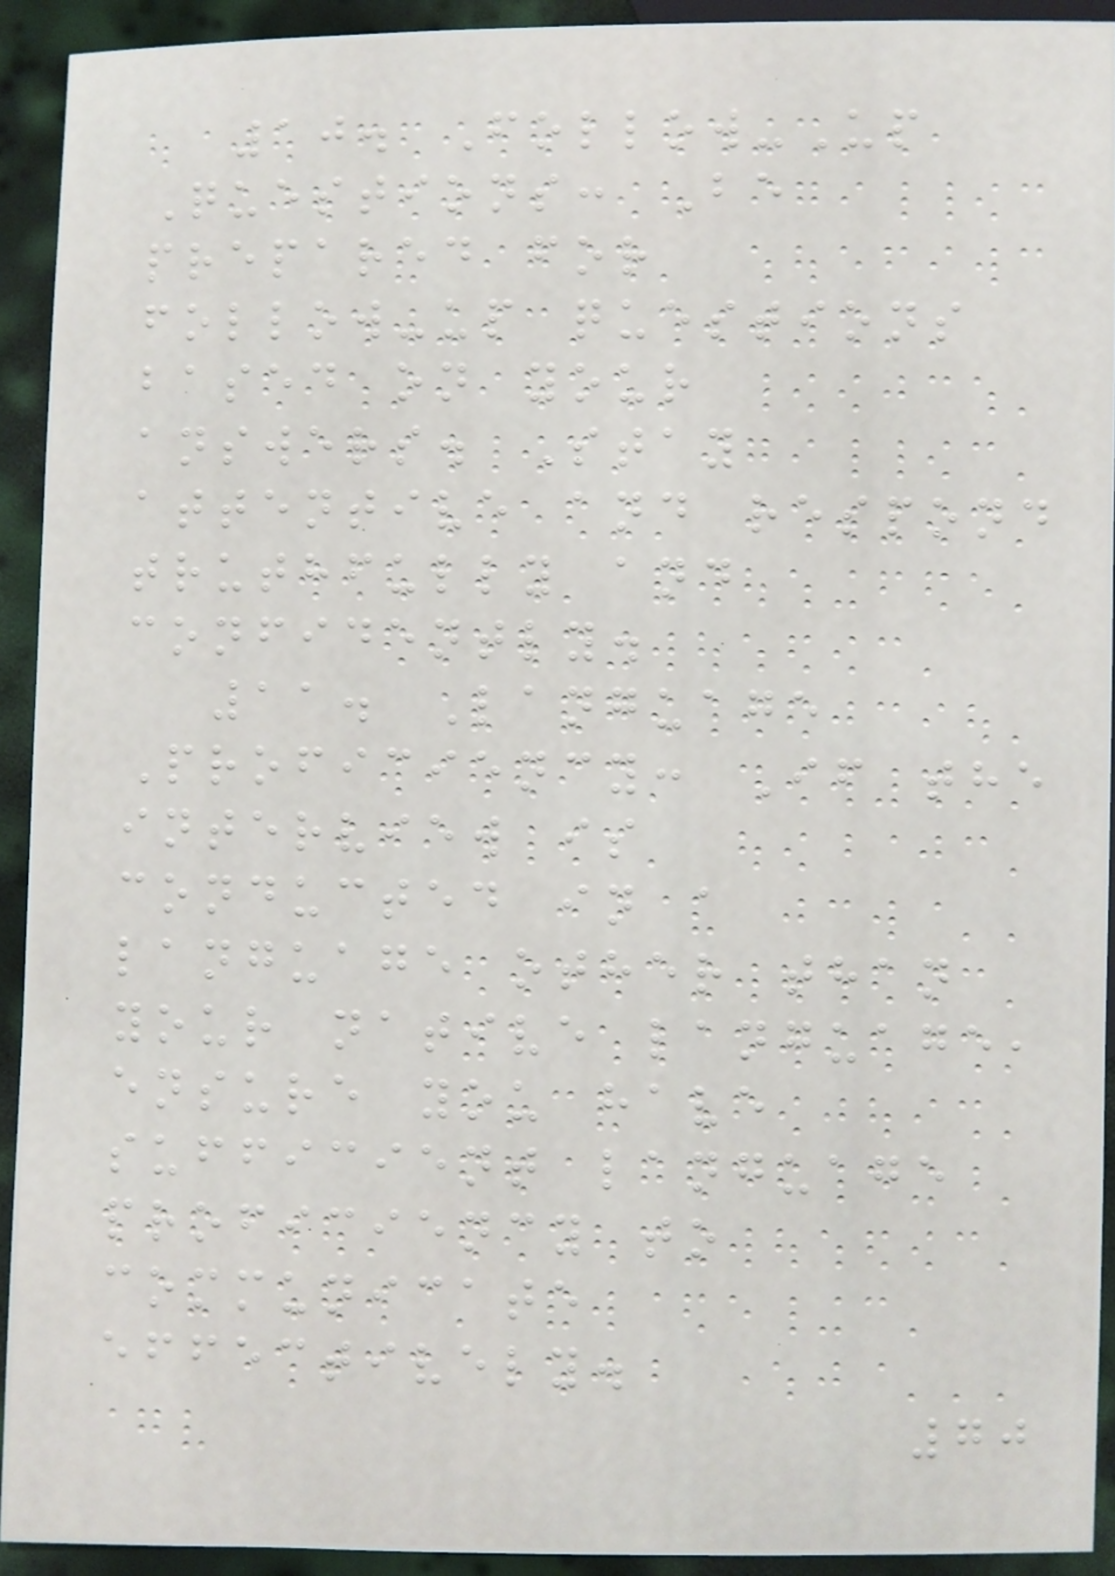10. Follow-Up
Questions: Be
prepared for
follow-up questions
based on your
answers. Stay
attentive and respond
truthfully and
confidently.
11. Language
Proficiency: If the
interview is
conducted in a
language other than
your native language,
ensure you have
sufficient language
proficiency to
communicate
effectively.
70
